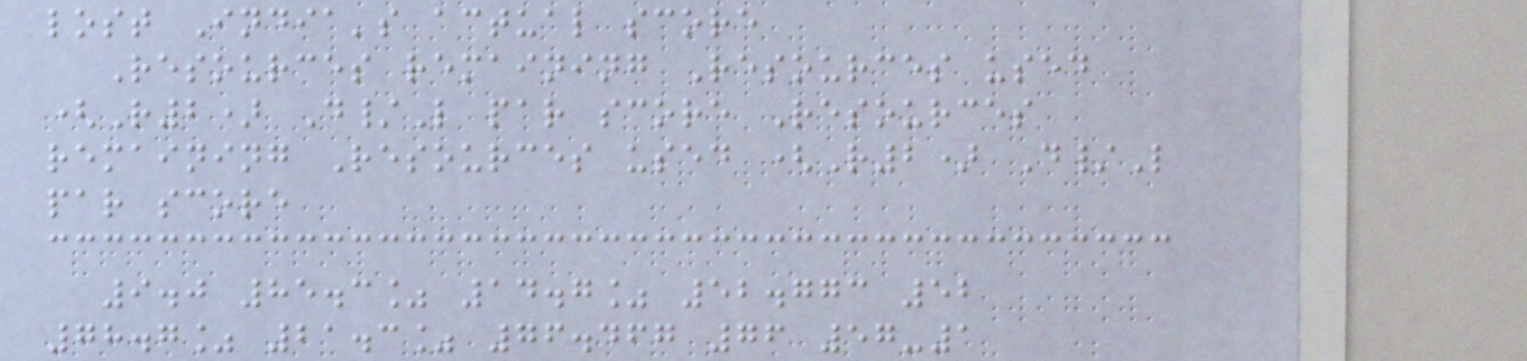lost India's actual score
Resources remaining Resources used
(R2) D/L par score Resources
remaining Resources used (R2) D/L
par score
9.0 85.3% 14.7% 52.773 52
78.7% 21.3% 76.467 76 57-1
